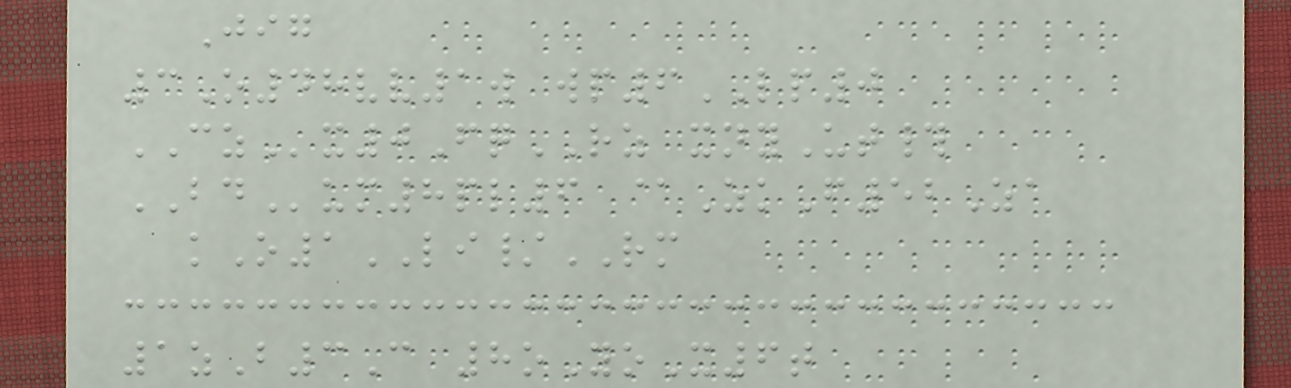Jig
3O48vv1w wp6LP0
CZx0FqRZ xnyUt#
BDum8pl6 @ZkF52Za
kO1LI/RM
1zB3C 8oYoX6t
